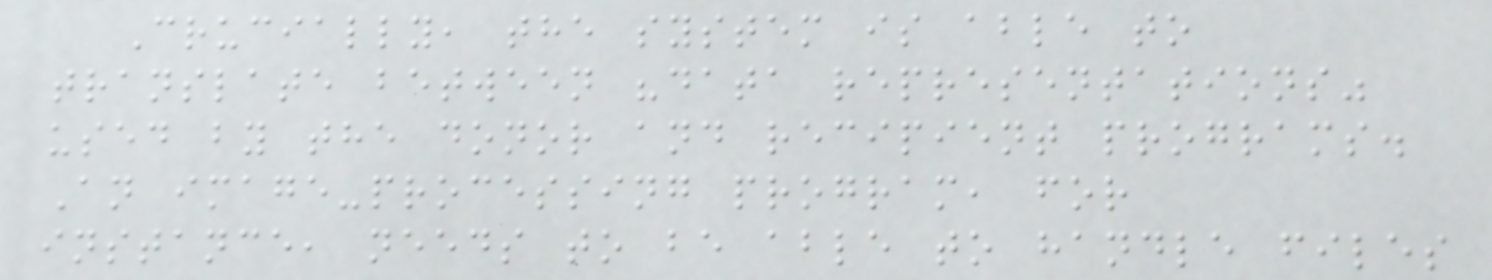Crucially, the system is able to
translate between "data representations"
used by the donor and recipient programs.
An image-processing program, for
instance, needs to be able to handle files
